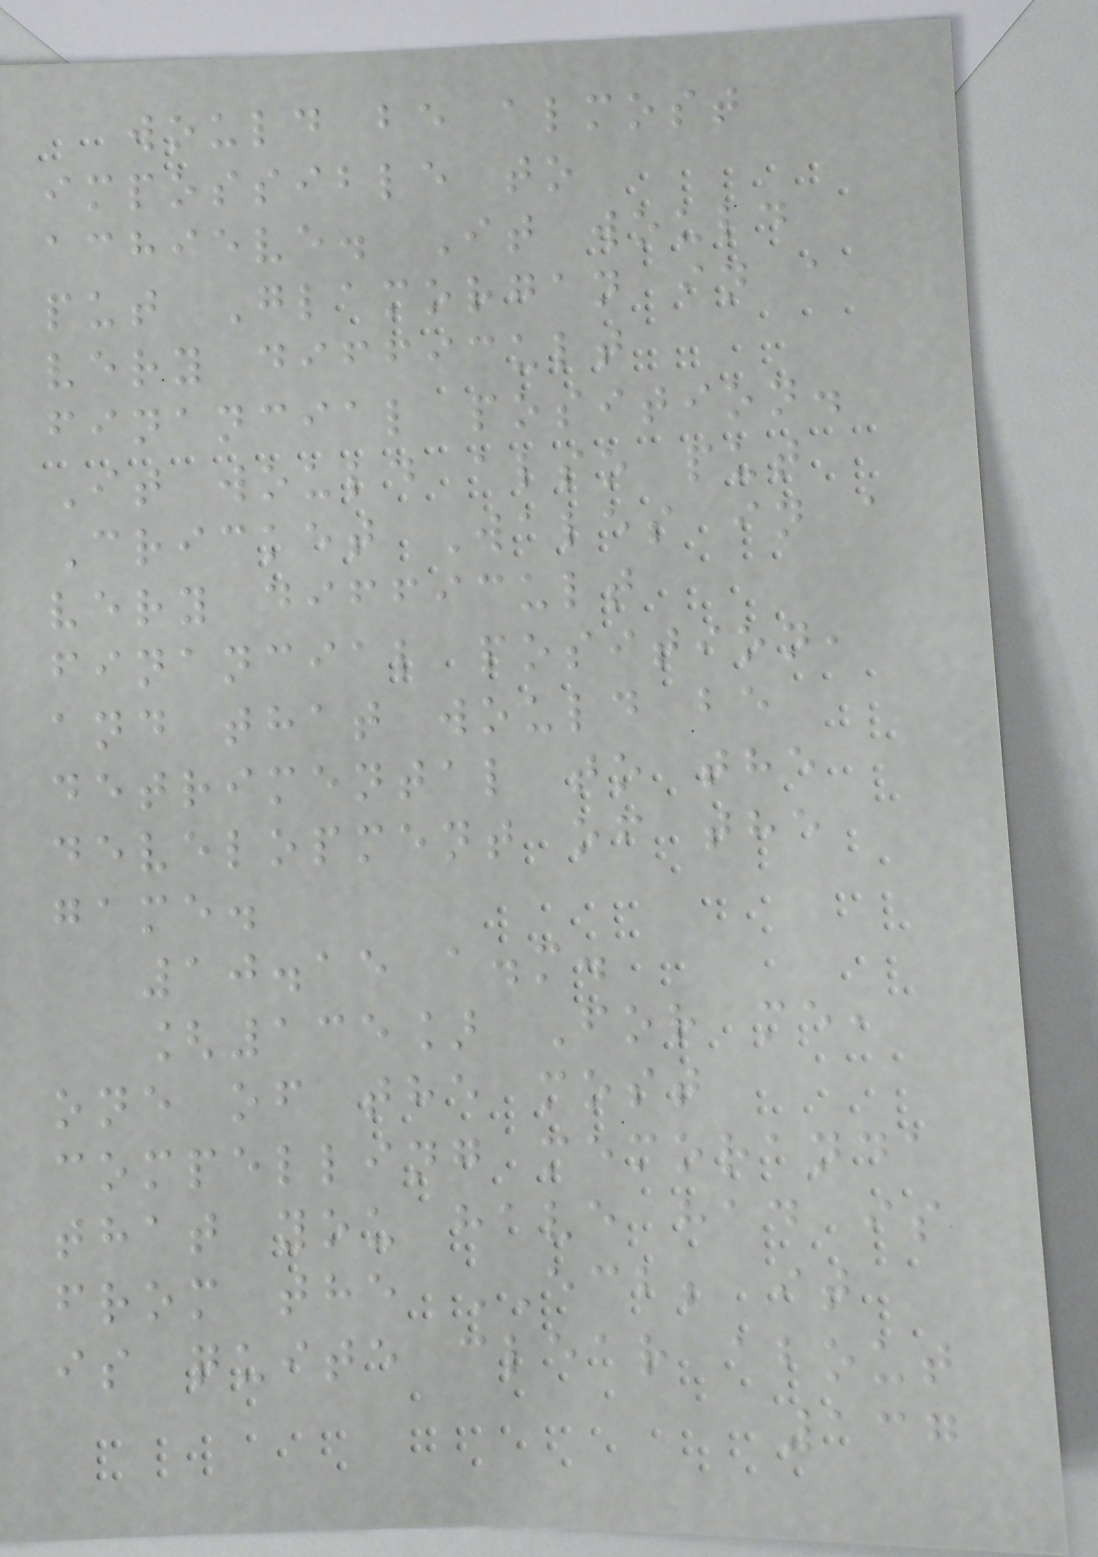would be almost
impossible to
achieve. It would
put Glamorgan in a
very difficult
financial position.
It would also put
Cricket Wales in a
very difficult
financial position,
and that would be
detrimental to the
development of the
game.
10.15 a.m.
[135] For me,
one of the most
compelling memoranda
that you have had is
from the ECB; it
is quite clear about
137
